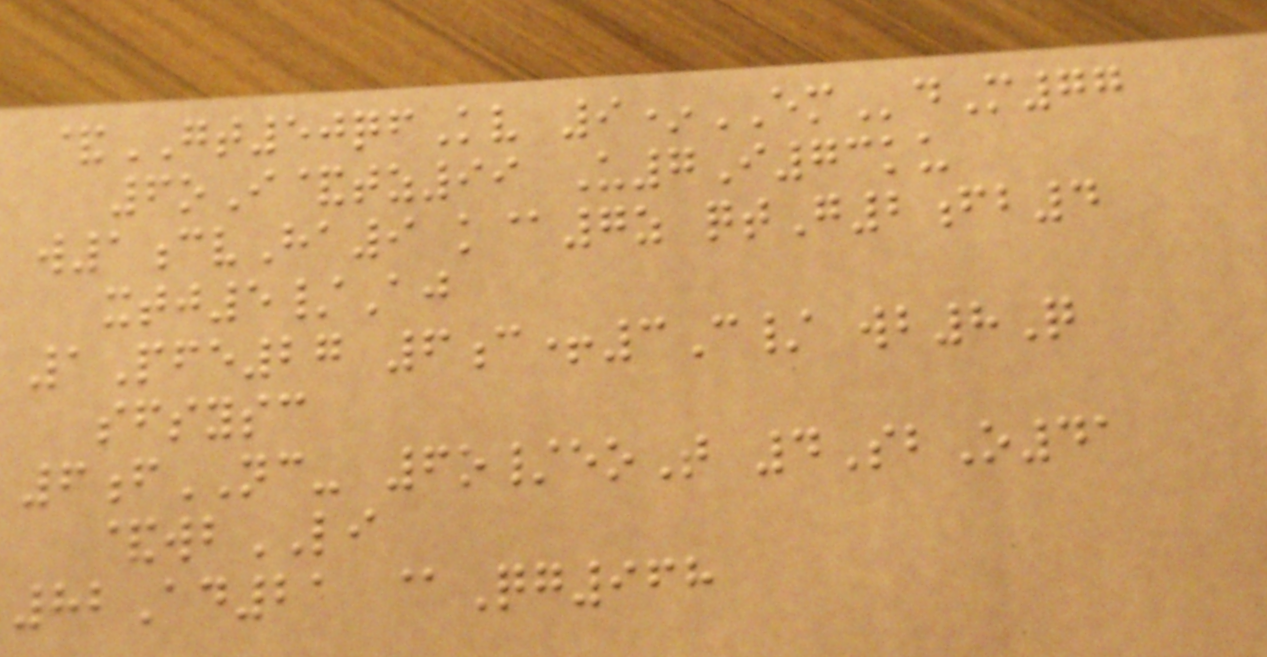&GT50qfKv 9*EMdM77
6oI&tz99 U7I73ku
w1cvHa9 k@7z qtG2fb4
xtj5/Aj
1Pfe27 6c+3C/ wb8Q
sfsysc
6fNC- 6o/eoT 4SbO41
&wbLI
82Ad21 @Qg968
